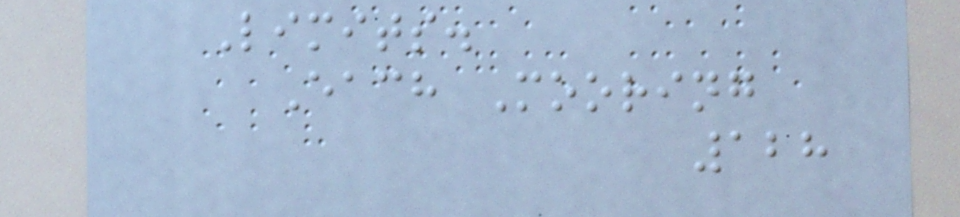Limits.
Each Mooring
128
